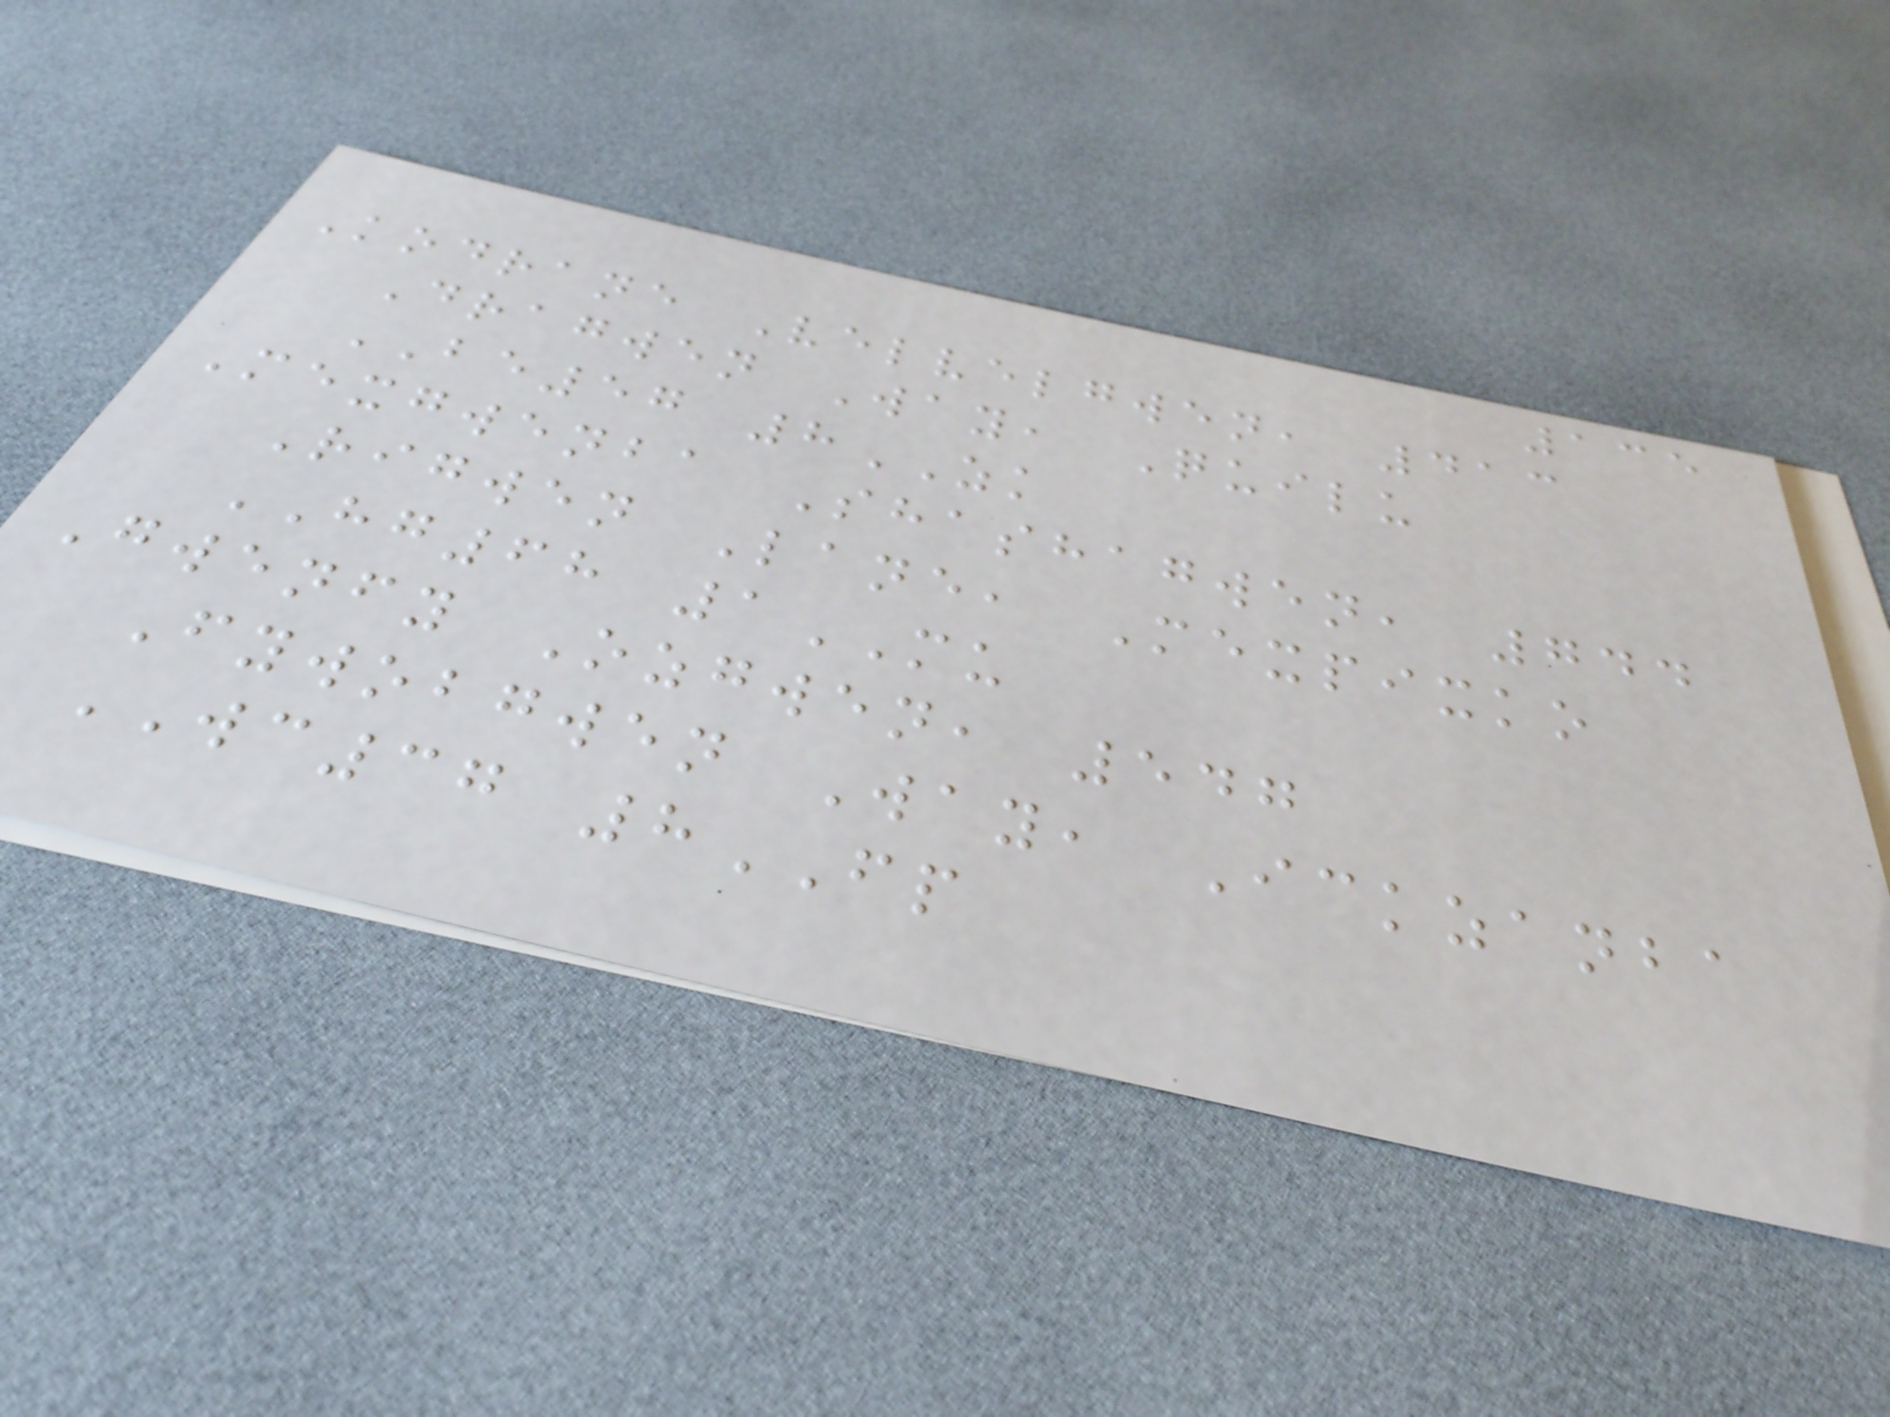135
Kodrane Velvelgwen, 413
Dragwen Way, Quilu
BE57 8ZK
Mexgwenba Shashagwen, 744
Rigwen Lane, Mexpixko
HG68 1MU
Gwenfy Ozgwen, 547
Fywobgwen Way, Ickzanba
WC37 8FP
